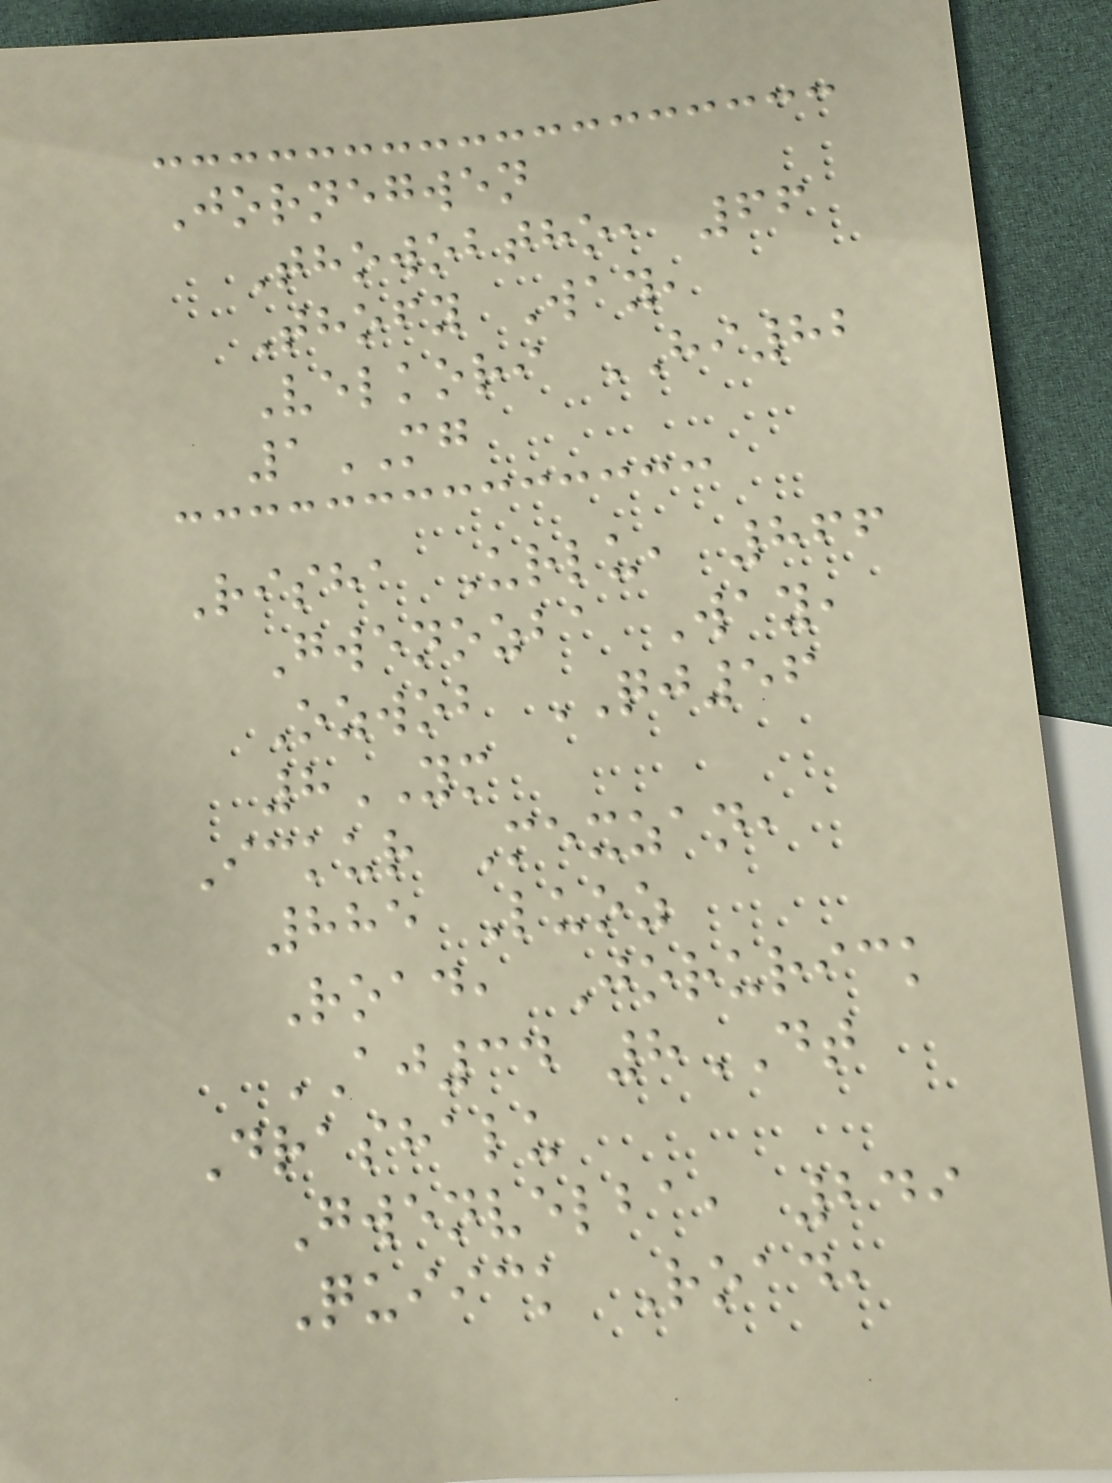Jornegwen
Thowobtho, 66
Thofy Way,
Velkori HI82
1MG
Risha Urlu, 866
Gwenozba Way,
Ozwob QJ56
8YM
Ickur Mexzan,
885 Luoz
Road, Jorurick
AJ34 8DT
Drashalu
Gwenvelba, 249
Quiick Road,
